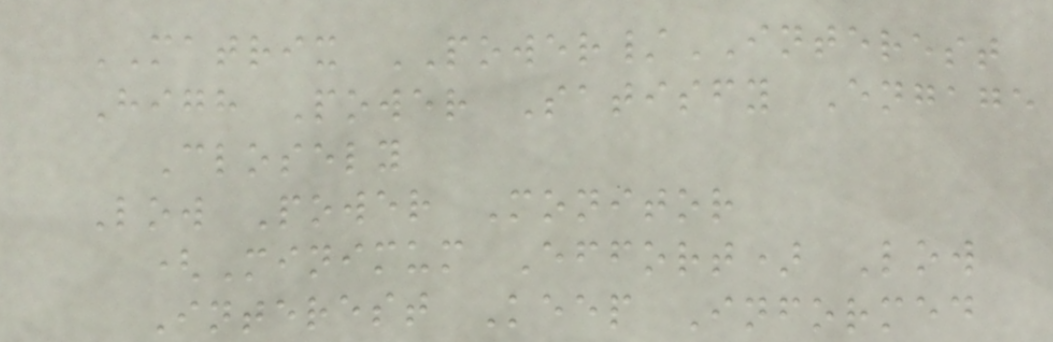MATRIX POWER/INTEREST
High Power Satisfy Engage
Closely
Low Power Monitor
(Minimum Effort) Low
Interest Keep Informed
